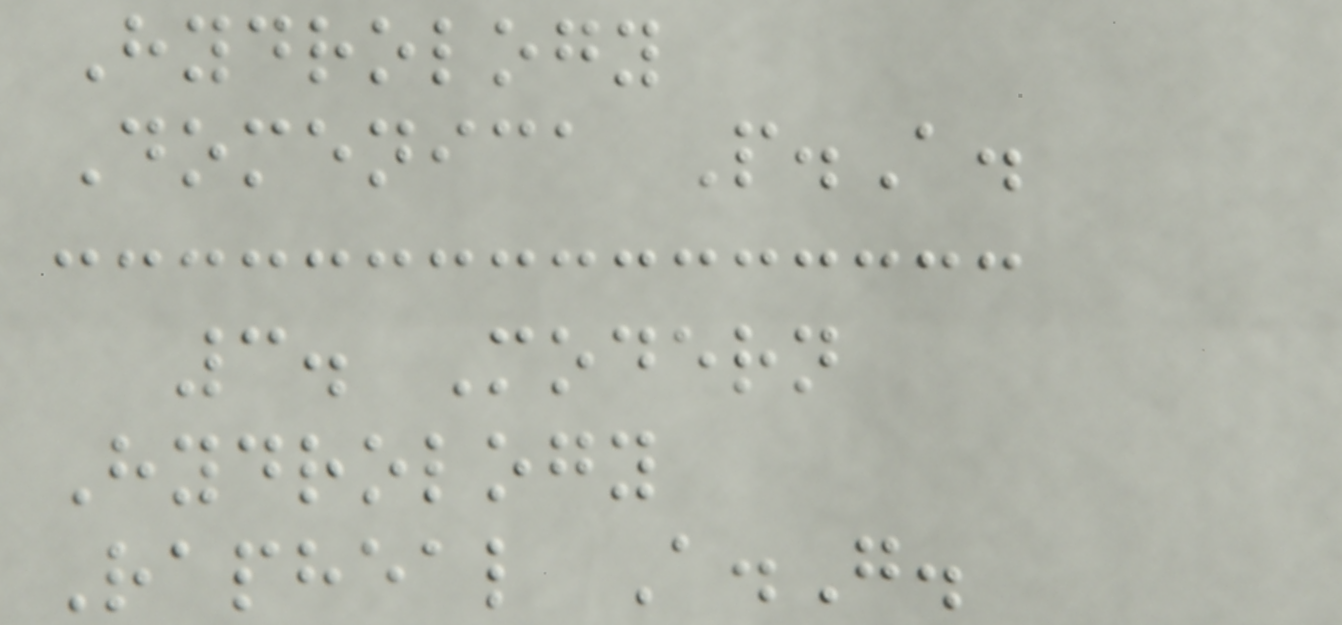Hydrology
Domenica P.A.
3. Modern
Hydrology
Rapheal A.G.
